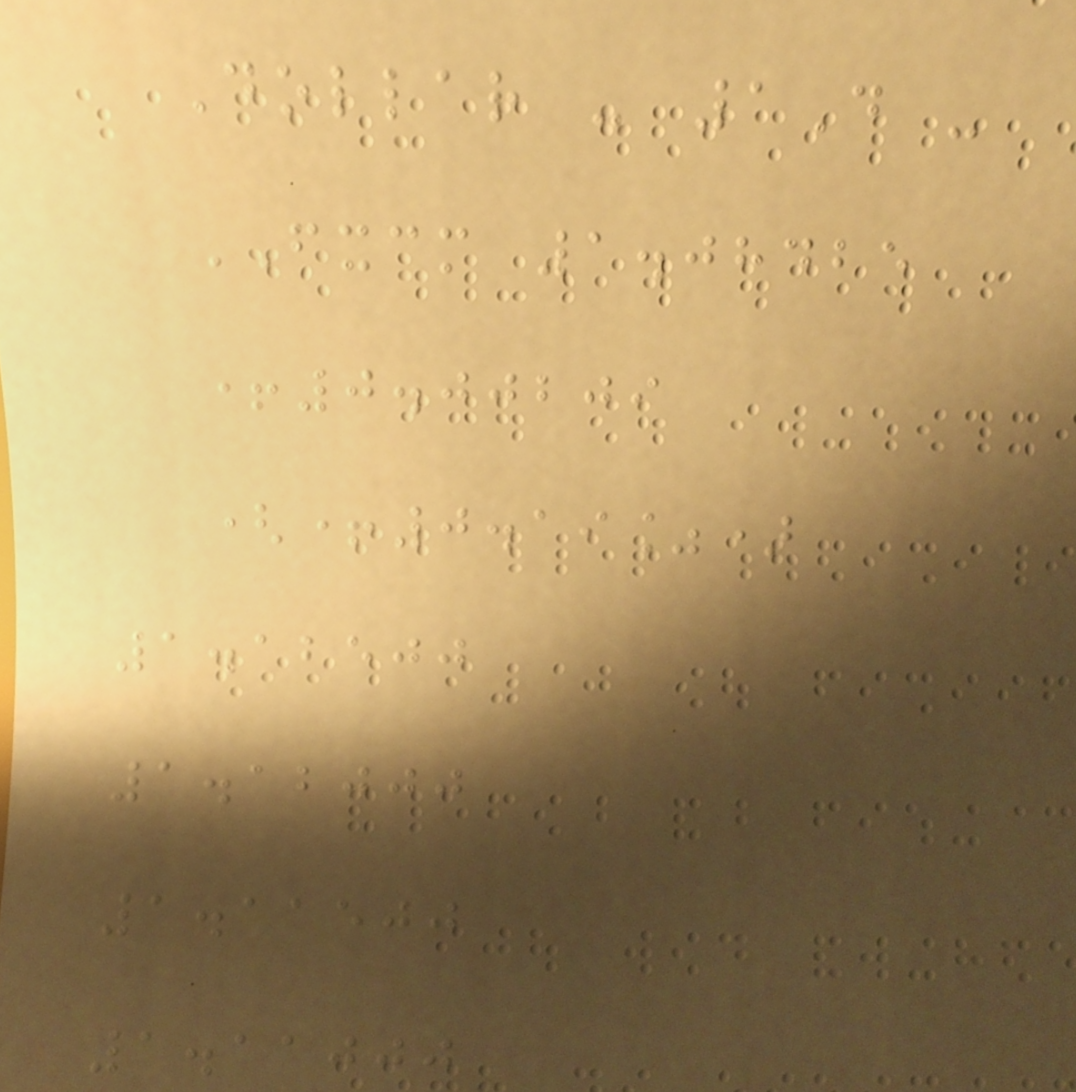Dollar - 1D -
FXCM 1.08425
+0.00209
(+0.19%)
1.12500
1.12000
1.11500
1.11000
